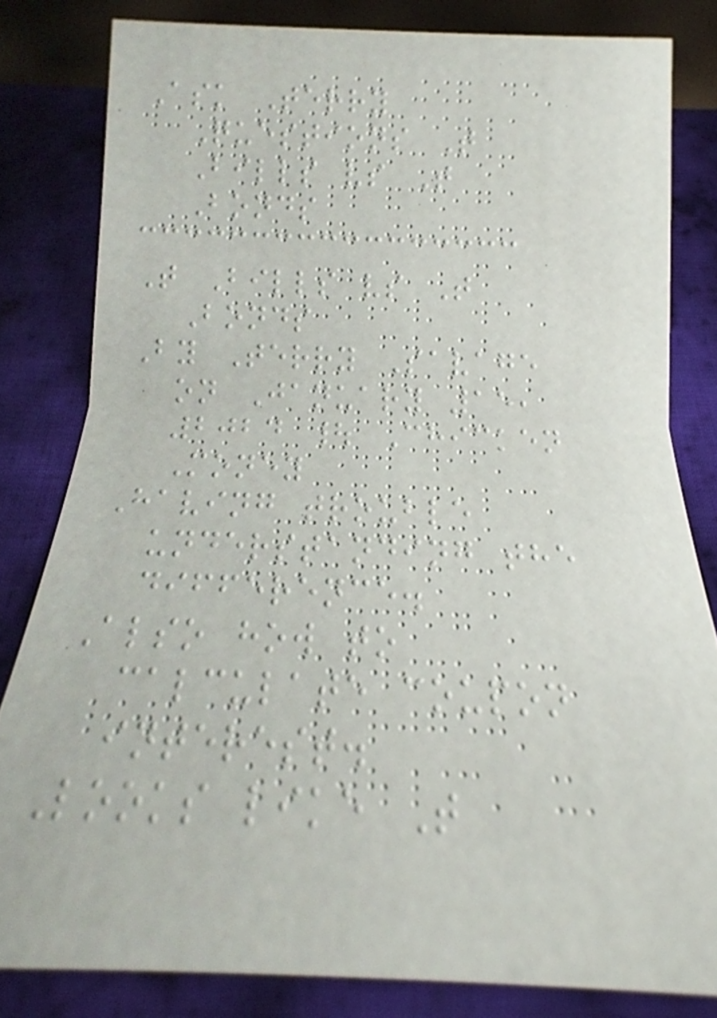Ask Terry
Questions T
Bills vs T
Bonds
T Bills vs T
Bonds
By Terry Savage
on January 15,
2024 | Chicken
Money
Having trouble
understanding the
difference.
Also how to
calculate coupon
interest.
Looks like T
